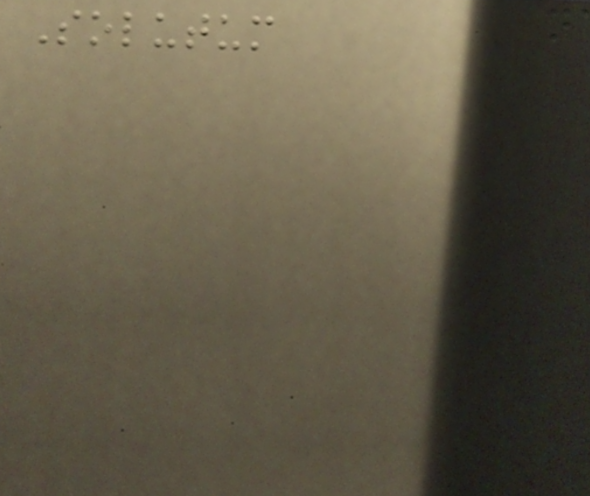Solutum
